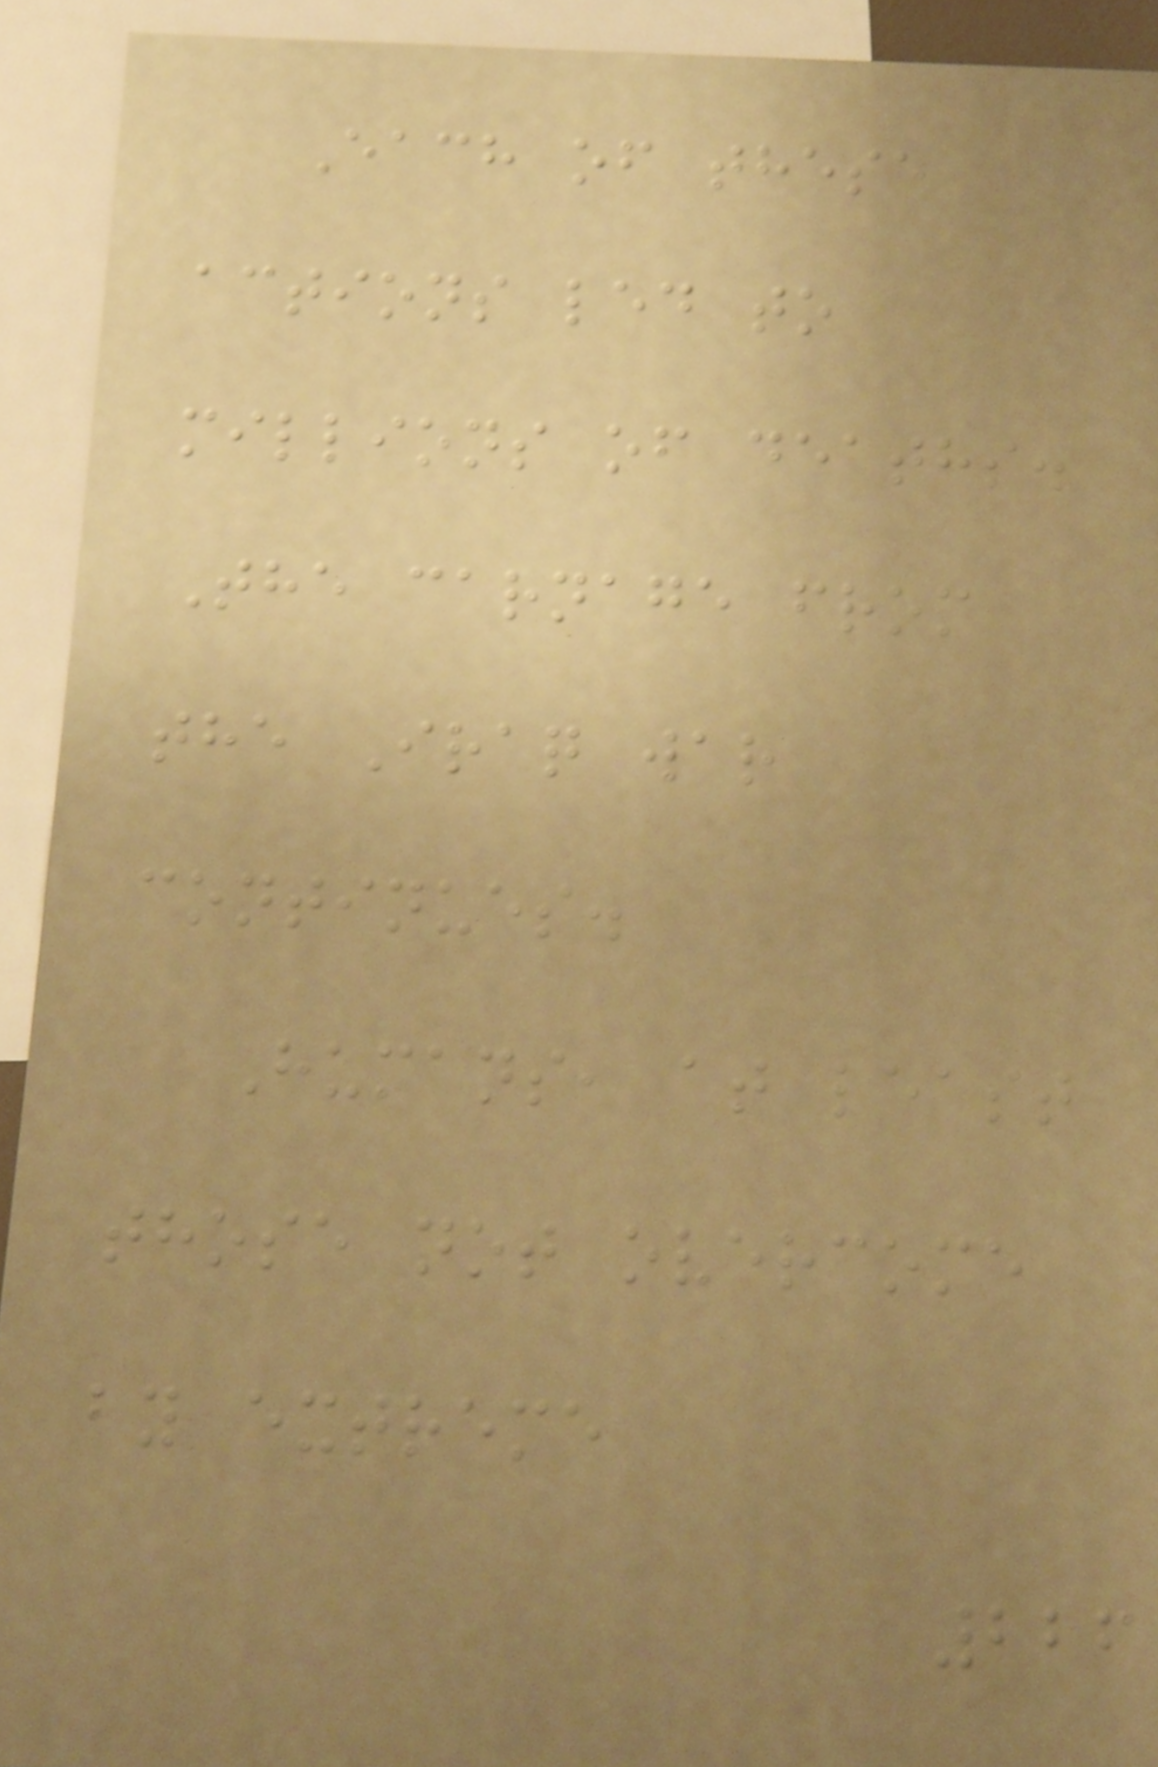Each of these
actions led to
millions of deaths.
The carnage from
the Iraq war
continues.
Humans, at least
those not overcome
by extreme
226
